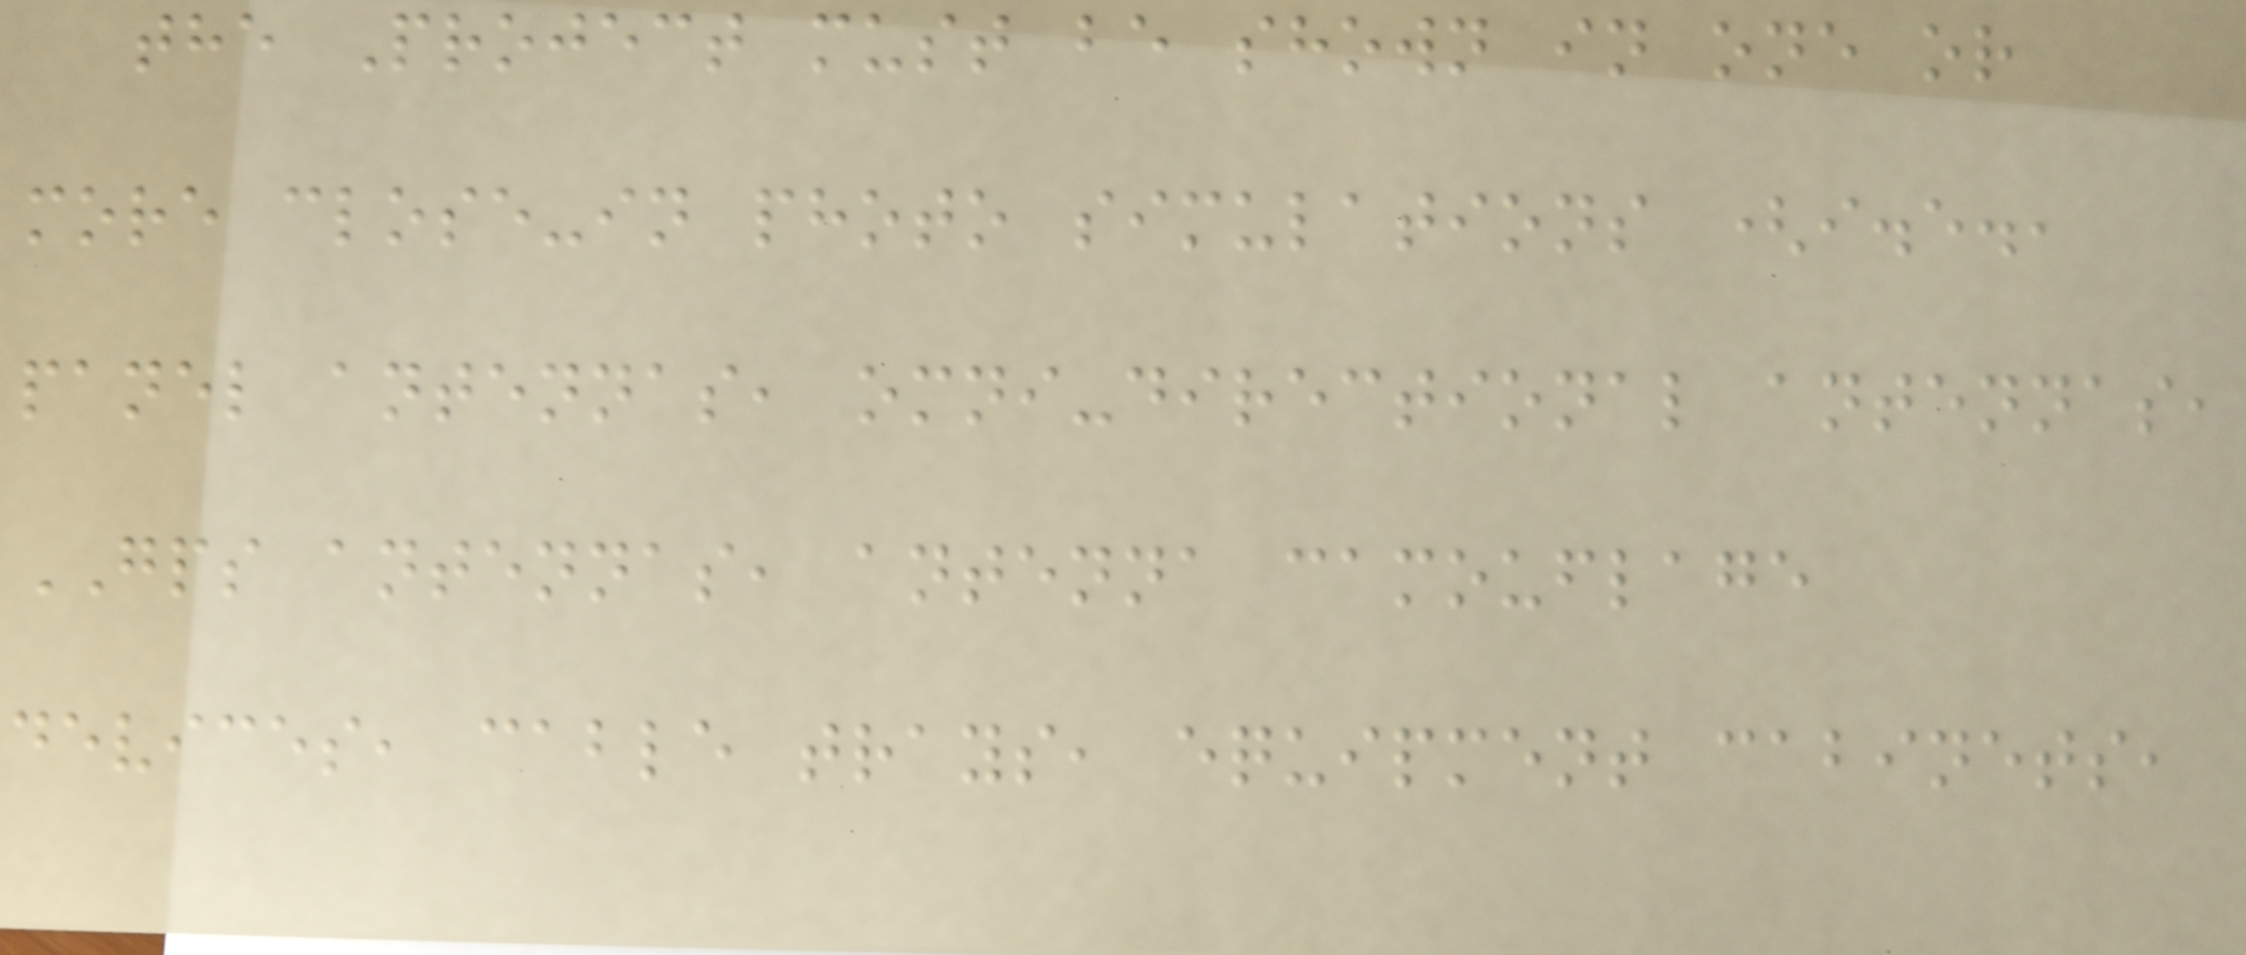the Project must be shown in one or
more close-in photo simulations (i.e.,
panel antennas, omni-directional antennas,
GPS antennas, antenna camouflage
devices, cable trays, equipment cabinets,
